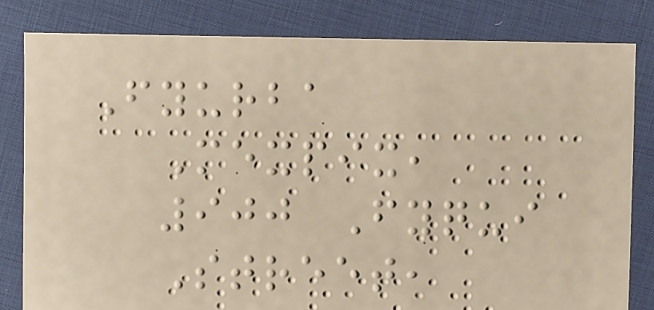Fyurba
Mexpix,
900 Fyqui
Street,
